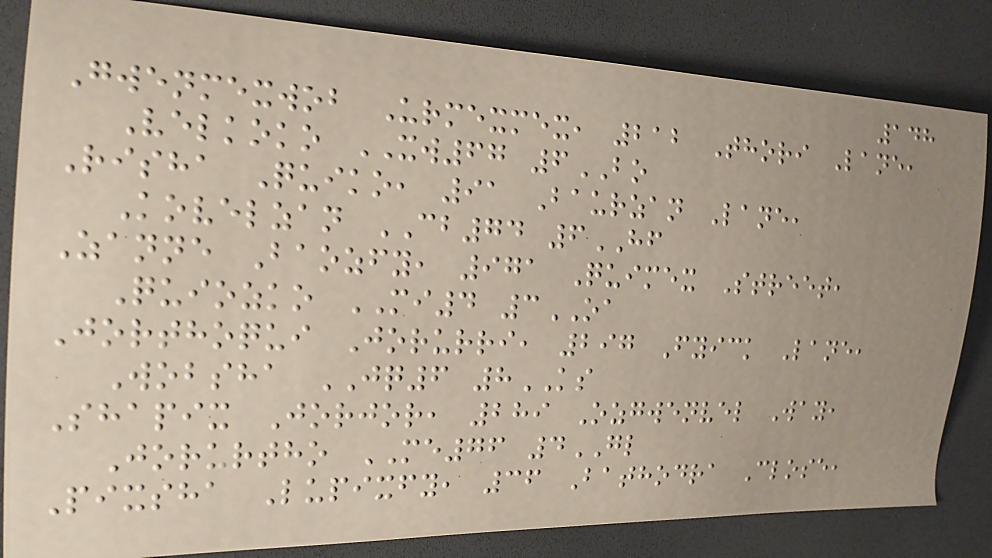148
Gwenmexwob Urmexmex, 212 Thori Lane,
Velkoko XW67 6BO
Risha Quiko, 91 Baurzan Lane,
Kovelzan CB74 6HF
Zanne Baozfy, 971 Quimex Street,
Quiozko MI4 3OA
Jorthoqui Jorurri, 297 Fyick Lane,
Wobsha JQ6 8KS
Shapix Jorjor, 289 Ozgwenvel Way,
Jorurtho ME76 4GL
Pixsha Lupixfy, 36 Bathodra Close,
